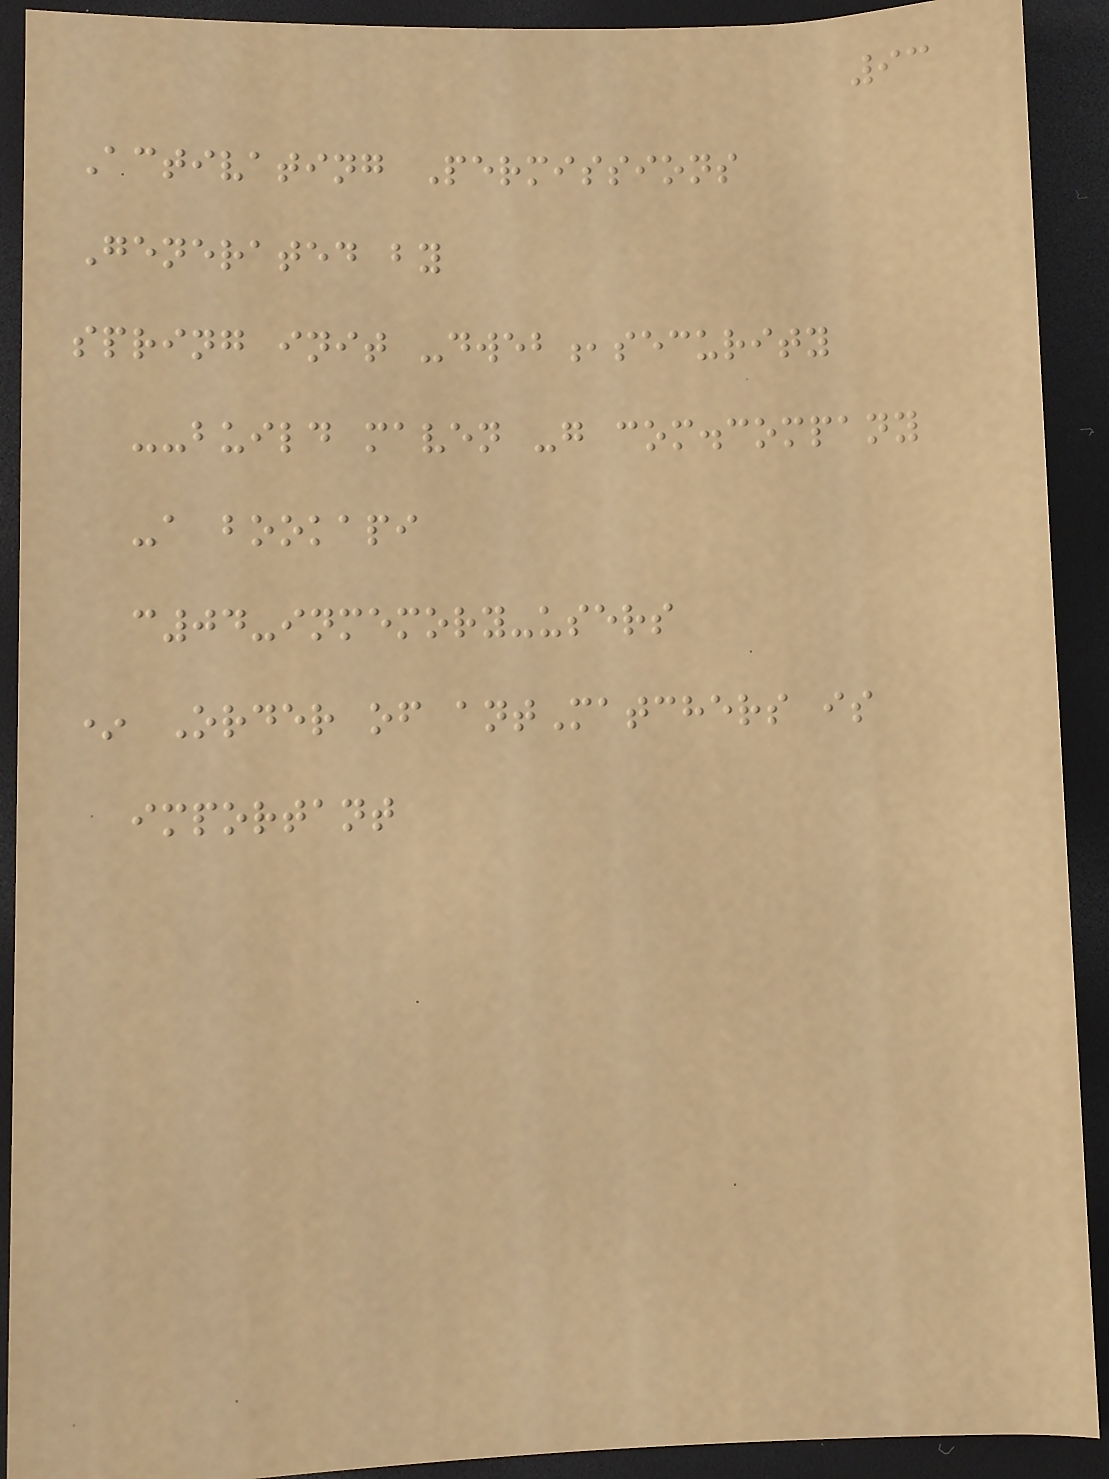93
Activating Permissions
Generated by
spring init -dweb,security
--build maven -g com.company
-a bookapi
c04-inmemory-users
* Order of antMatchers is
important
